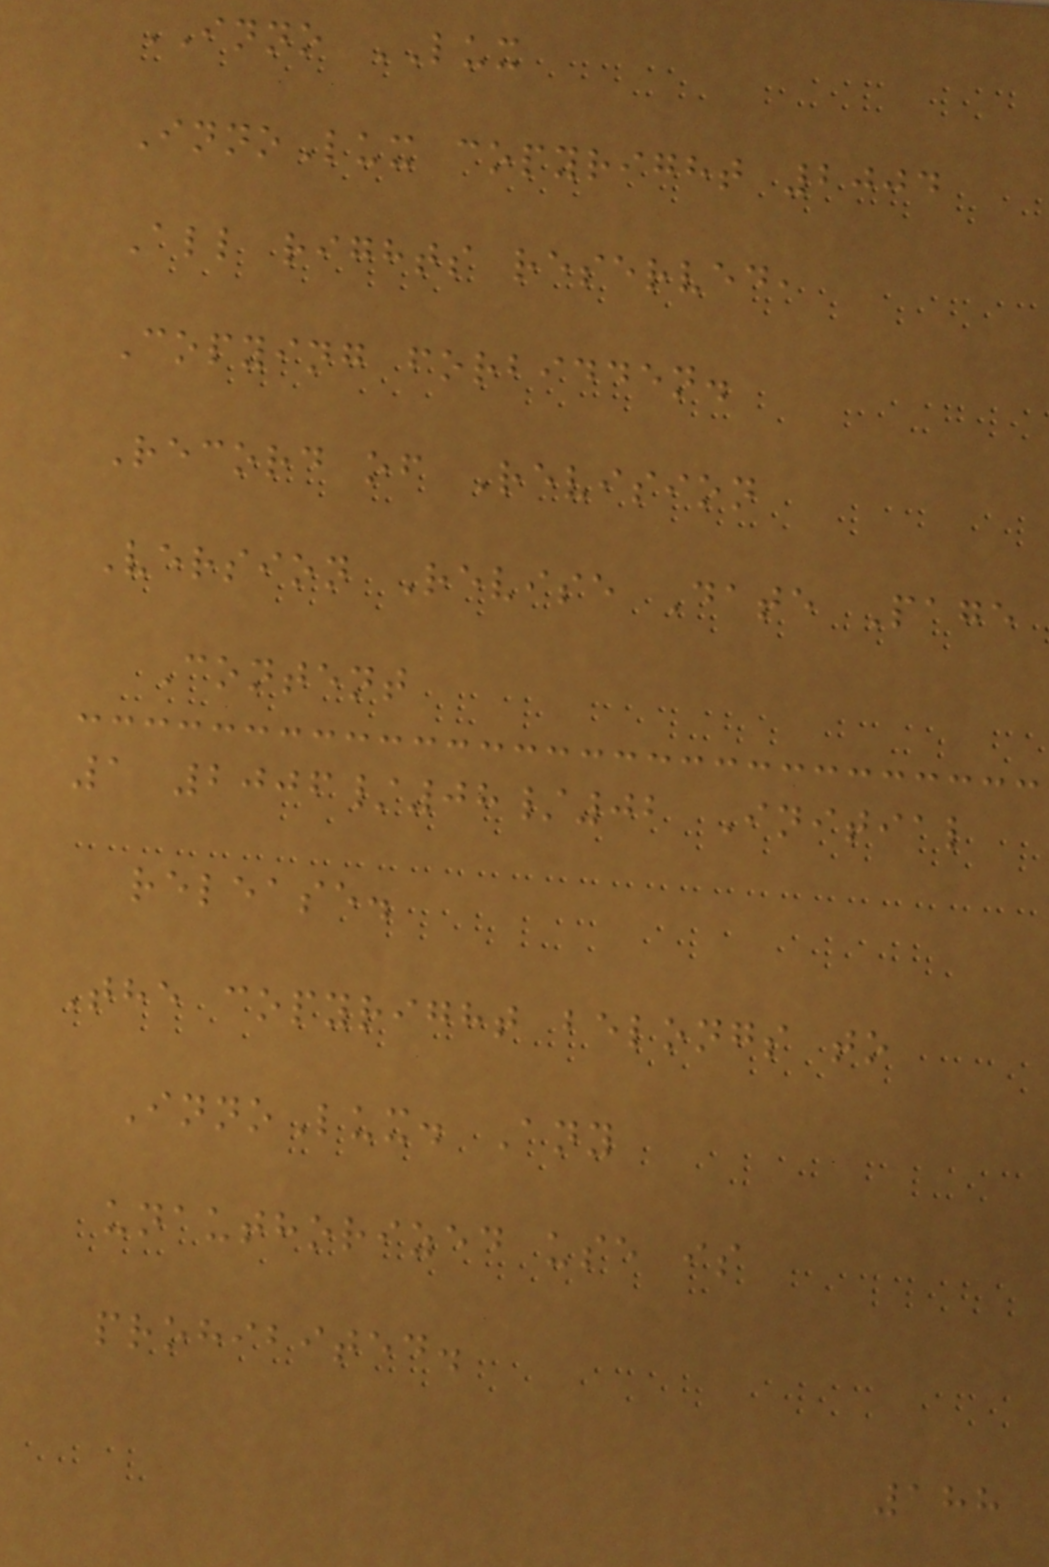INNO LUX
InnoLux copyright 2004
All rights reserved,
Copying forbidden.
Record of Revision
Version Revise Date Page
Content
1 2006/08/02 Initial
release.
The copyright belongs to
InnoLux. Any
unauthorized use is
prohibited.
188
